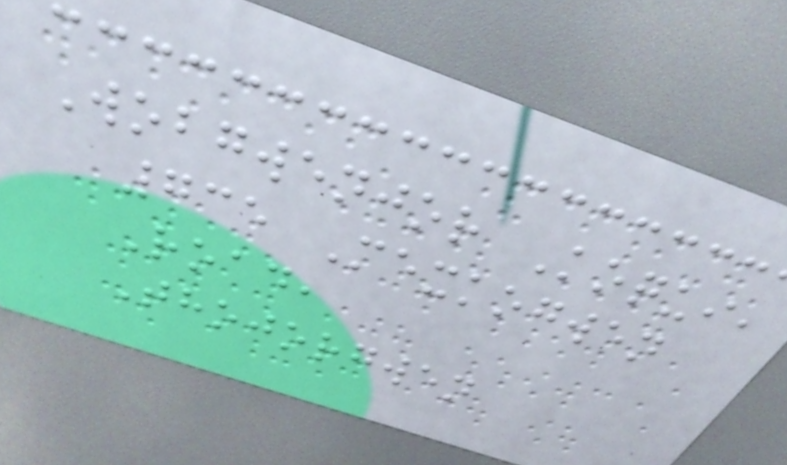Wobgwenjor Koqui,
735 Mexkogwen
Road,
Thojorgwen
